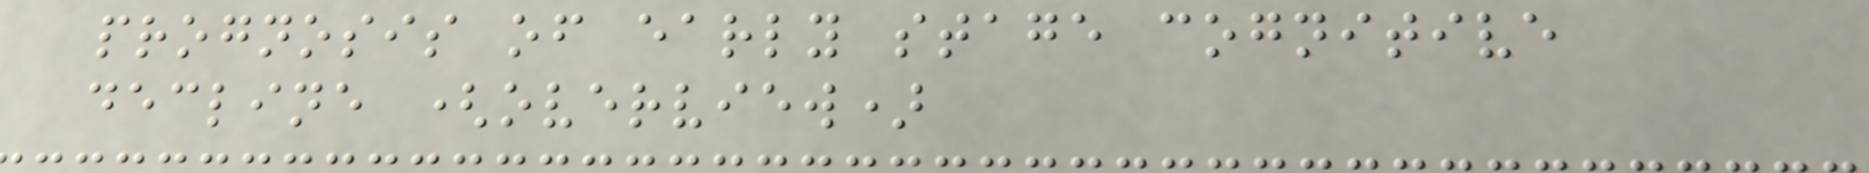prognosis of early stage cognitive
decline (overview)
